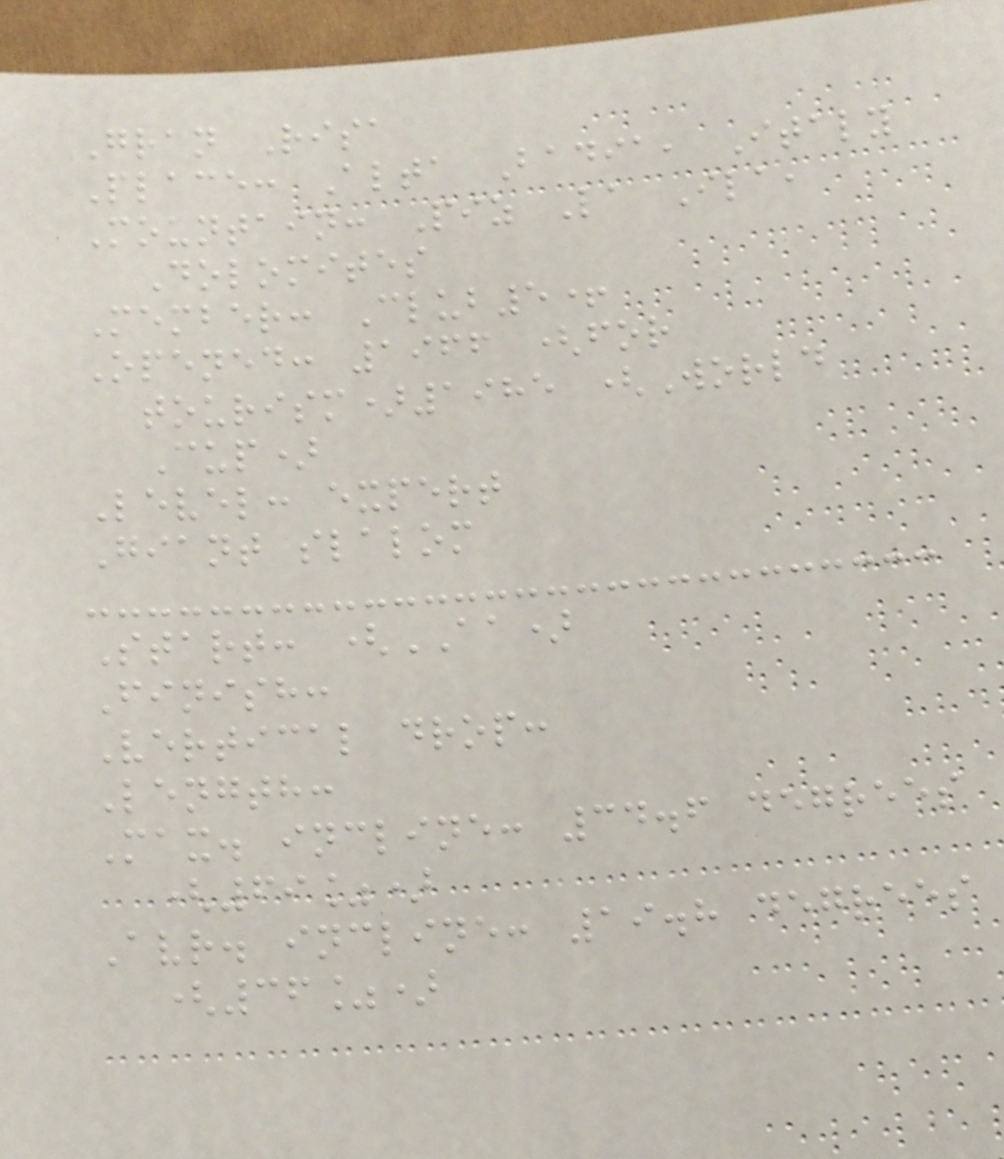Gran Risa
Place: Alta Badia, Italy
Mountain: Piz La Ila,
Dolomites
Member: Club5+
Opened: 1966 (for
tourism)1985 (World
Cup)
Level: expert
Giant slalom
Start: (AA)
Finish:
Vertical drop:
Length:
Max. incline: 34.6 degrees
(69%)
Avr. incline: 19.8 degrees
(36%)
